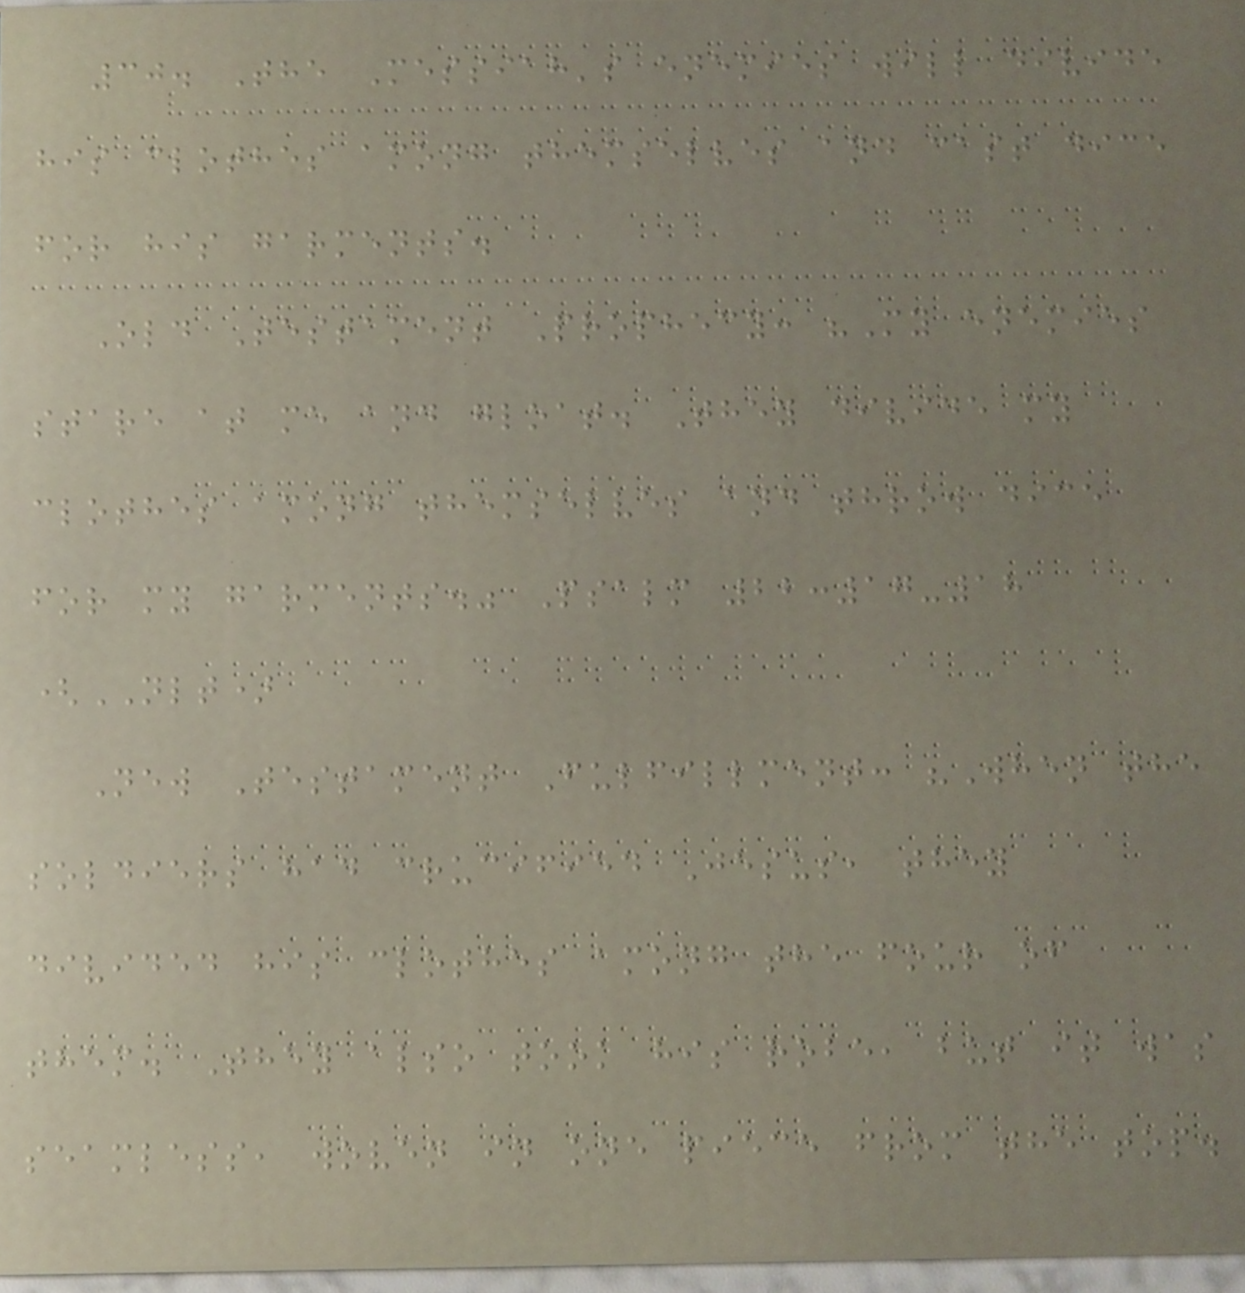30. The Messiah's enemies will divide
his clothes among themselves and cast dice
for his garments.
Old Testament Prophecy: "My enemies
stare at me and gloat. They divide my
clothes among themselves and throw dice
for my garments." Psalm 22:17-18
(NLT)
New Testament Fulfillment: "When the
soldiers had crucified Jesus, they
divided his clothes among the four of
them. They also took his robe, but it was
seamless, woven in one piece from the top.
